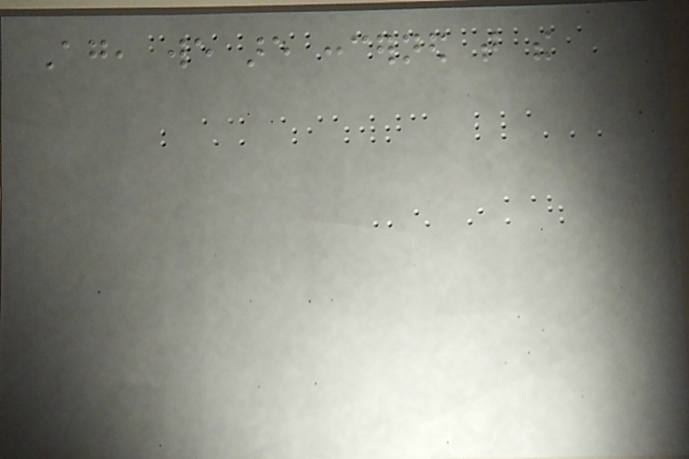Again, we are concerned that the
